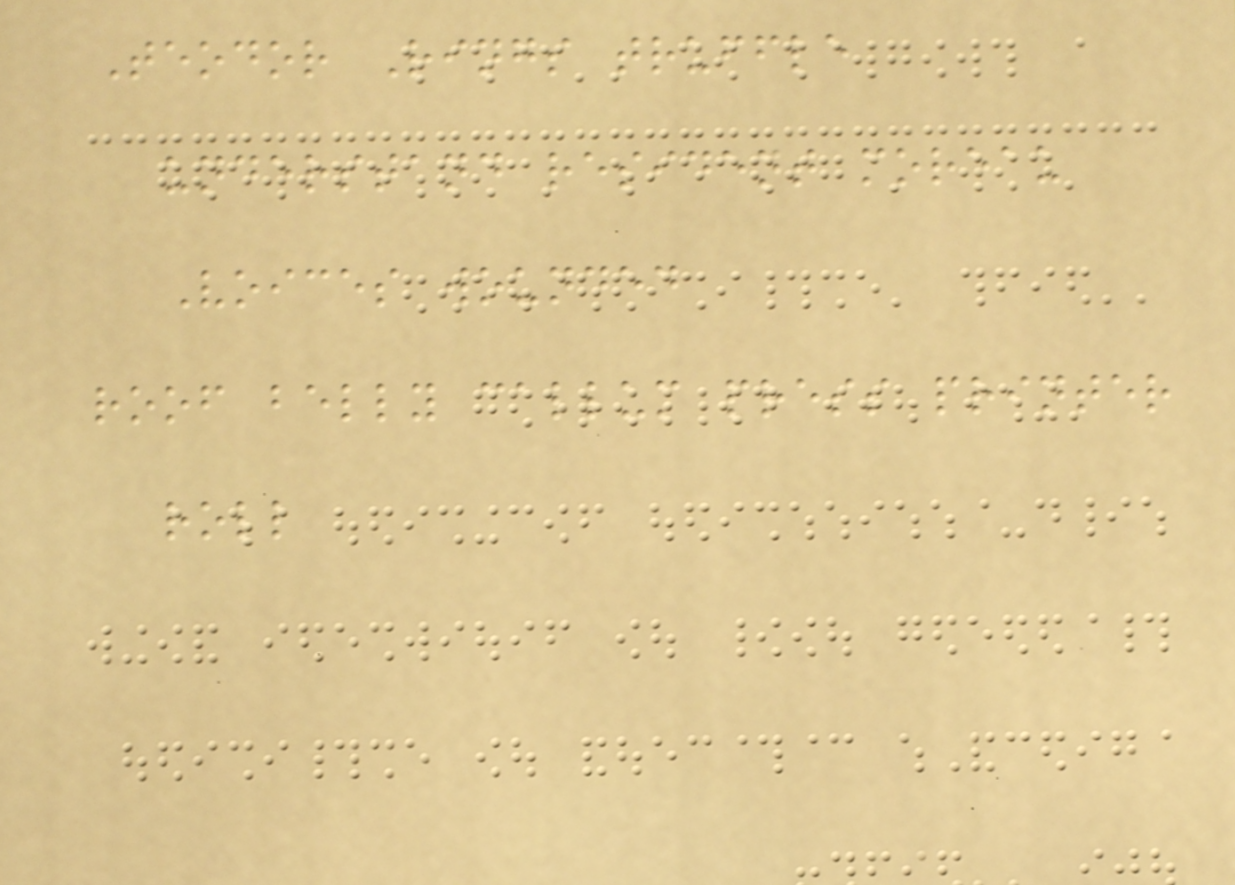Teodor Rings truffle
understand resident moreau
Voices wounded
roof belly callum press printer
roll
